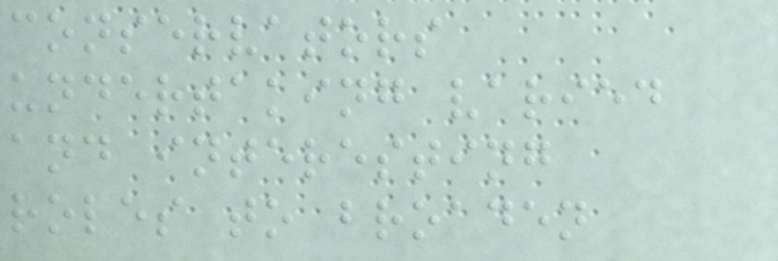conservators
undertaking varied
and interesting
roles to broaden
